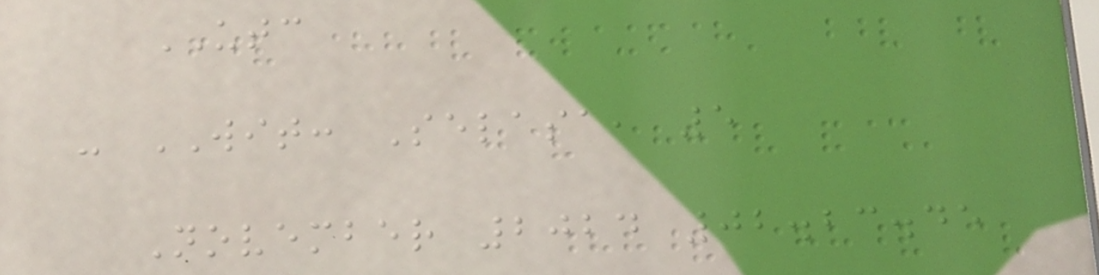UTC
- WIT: Selasa, 5
November 2024 02.23.45
